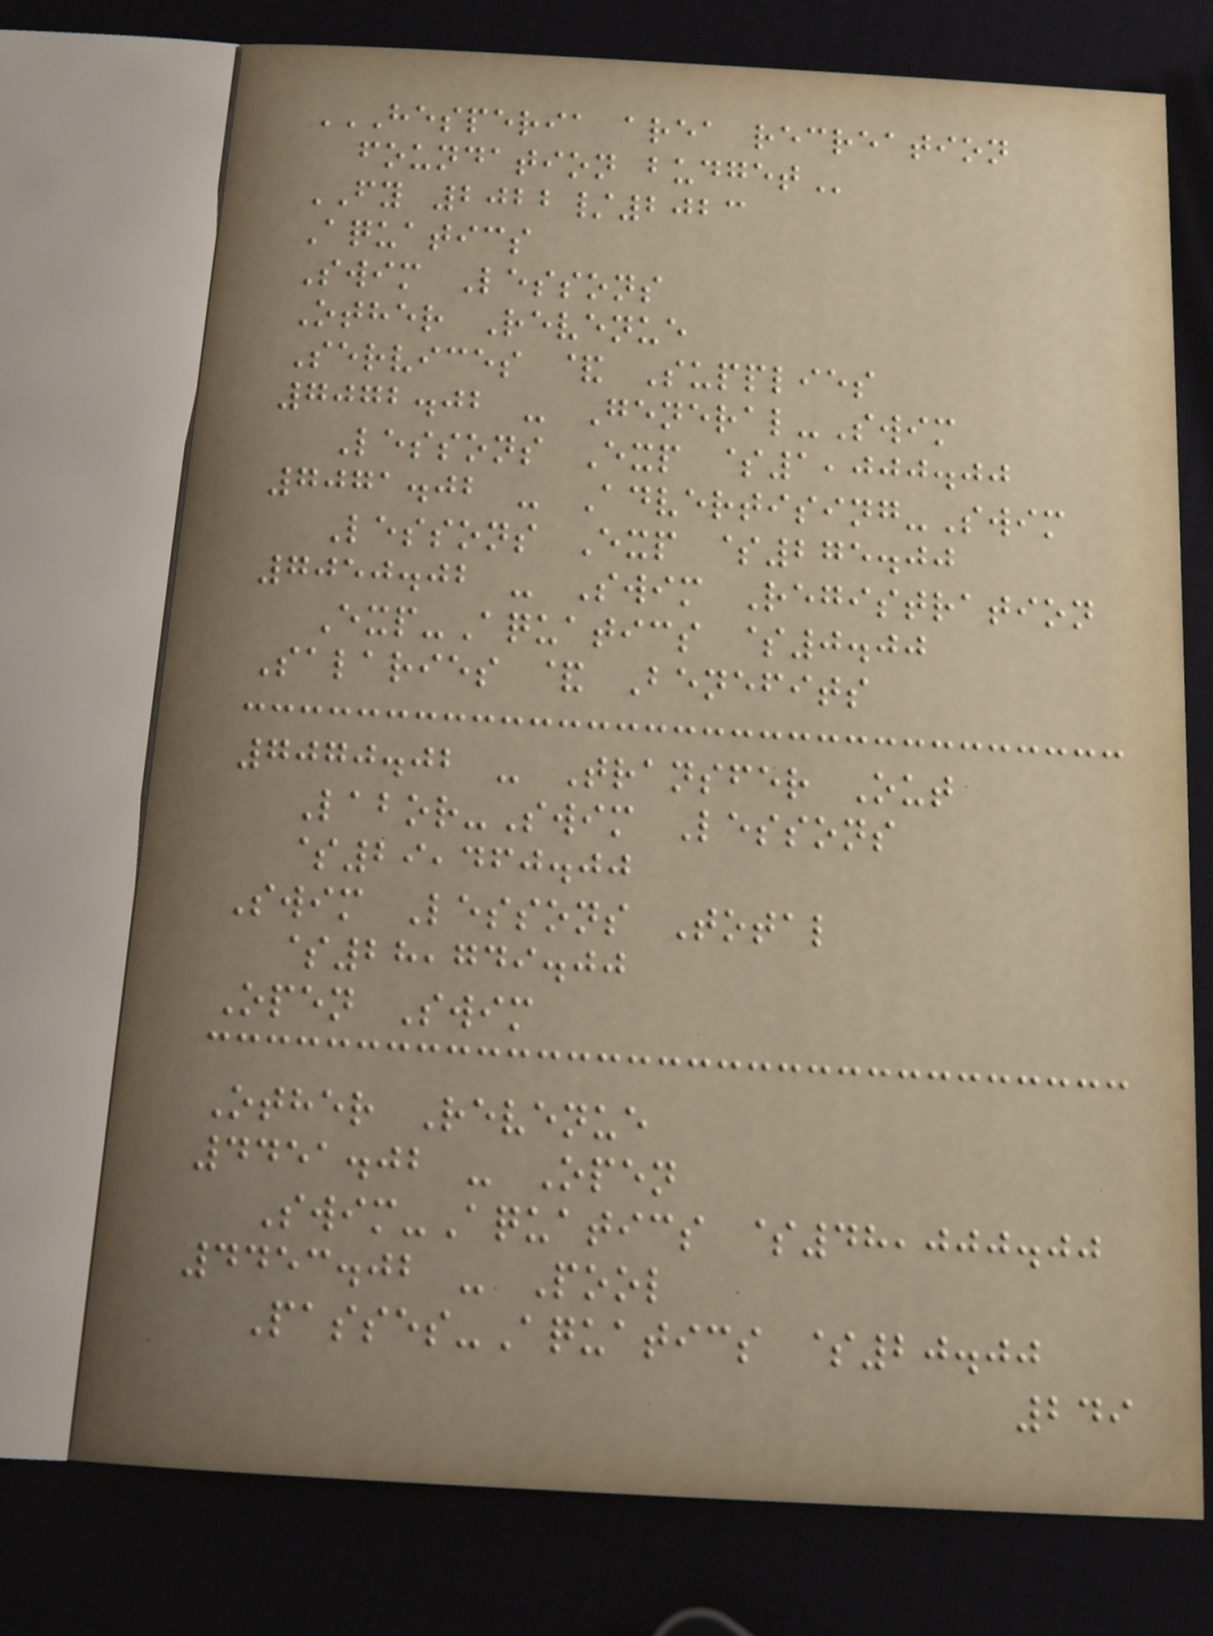HESPERIA AREA RECREATION
FOUNDATION BUDGET
FY 2022/2023
Aquatics
Swim Lessons
Other Revenue
Services & Supplies
7072.02 - General-Swim
Lessons Exp $1,000.00
7071.02 - Advertising-Swim
Lessons Exp $275.00
7050.02 - Swim Registration
Exp-Aquatics $0.00
Salaries & Benefits
7070.02 - Transfer Out
Labor-Swim Lessons
$29,460.00
Swim Lessons Total
$28,749.00
Open Swim
Other Revenue
4451.02 - Open
Swim-Aquatics $48,000.00
4453.02 - Pool
Passes-Aquatics $20.00
249
